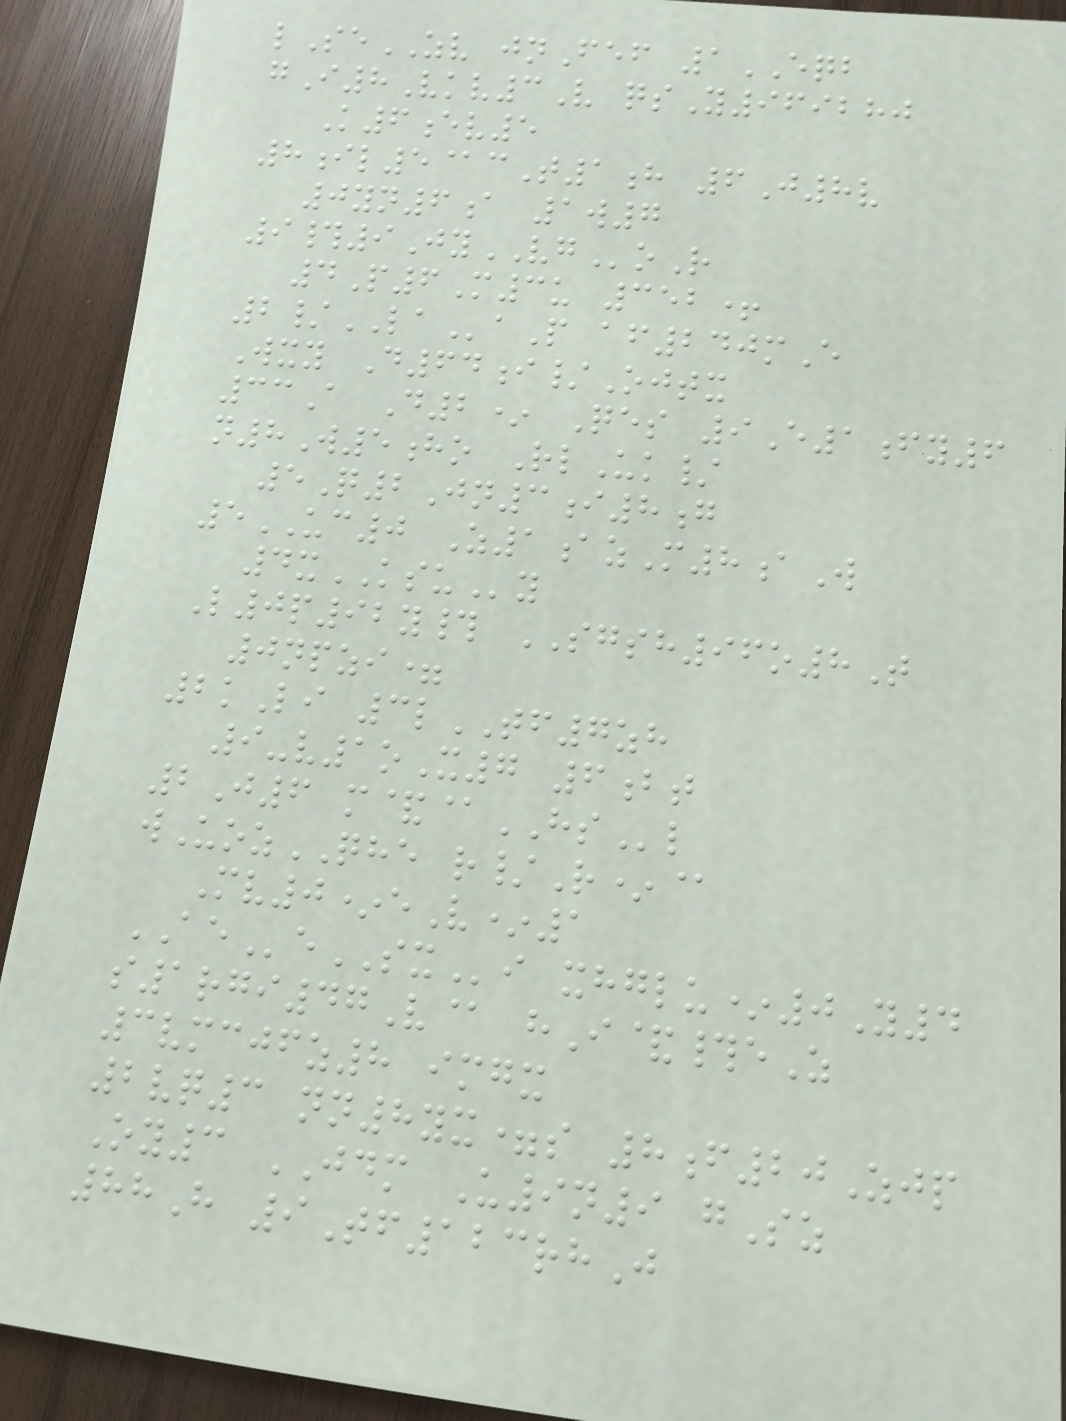lSeZV jnFef 1EQB
gI8Vkv3V qsY969280
K6ev5
8il5@cT1h 6J8v
0yn6a 1w7
9#9JyVGoR
4P6M3u 352+
2/LAaP af240mE
Wxy D64i/Ojtx
33A D2* Qes 9E1fy6
n8W5ho RlUk/
5Q2Jn3i8g
5UC0 Z1azM8aW
4xKSUy
L0p92y# SGSH96o8T
0npzi=
2kLi 3lTF7zh
9-v1oX7 6bt
2J6 m&@HSl
wUozQHE r/R*@
Mv0*eV*1
AEeSXi xhglu*0Y4
s1rgi47V@ hI&#eZ
3vmcjfz8 imgx
2vq3 nn8yx=s 8f20Zjp
Oy3 JDM U9n9 gSz
88H 9Tf123rhJ
